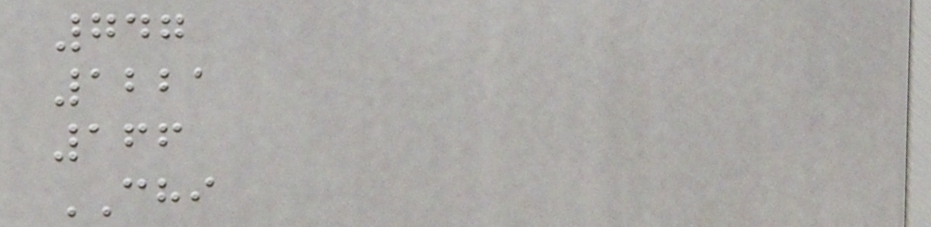747
1221
166
CHI
